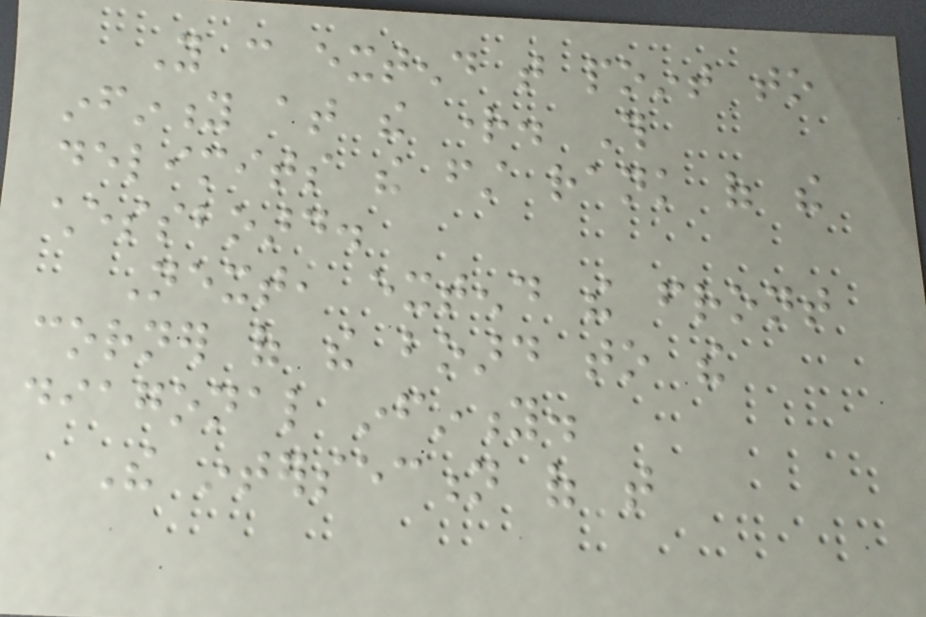You can extend that point to
infinity at the right. This
delimits the first rank of the
chessboard.
Next, extend the front
corner of the board to the
diagonal infinity.
The intersection of that
